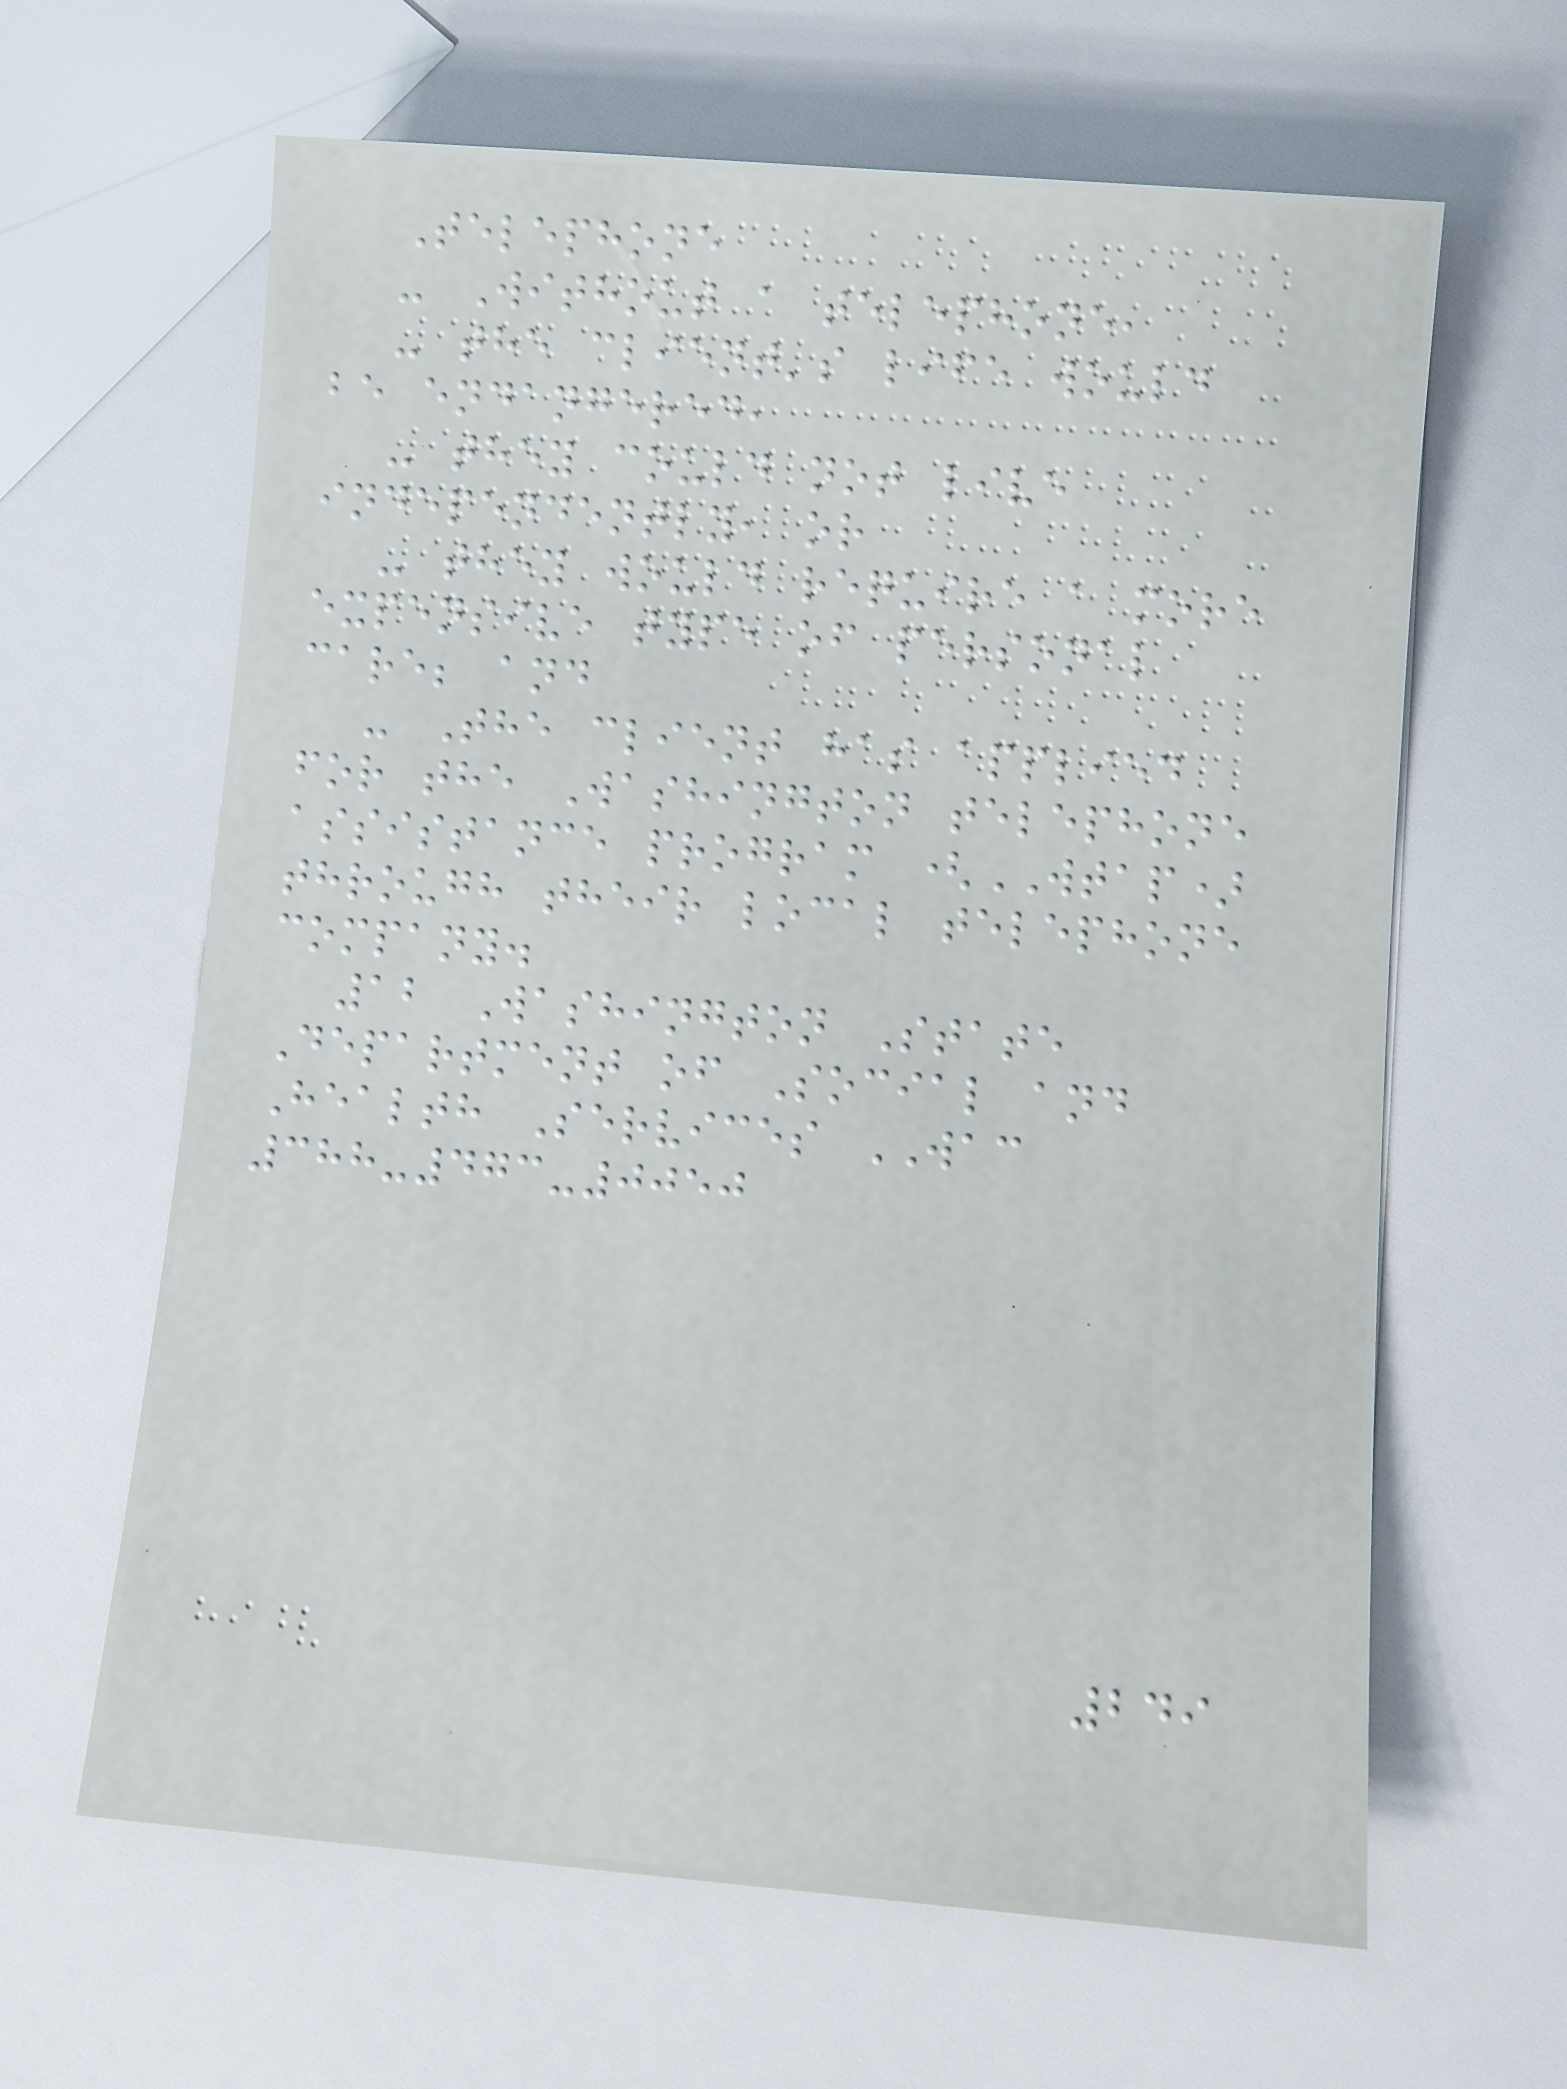Telephone
- Without a telephone,
- the client's life would
be endangered,
- they could not live
independently, or
- they would require a more
expensive type of personal
care; and
- The client has applied
for the Washington telephone
assistance program (WTAP)
through their local telephone
company.
12 Washington State
Department of Social and
Health Services WAC
388-473-0050
249
